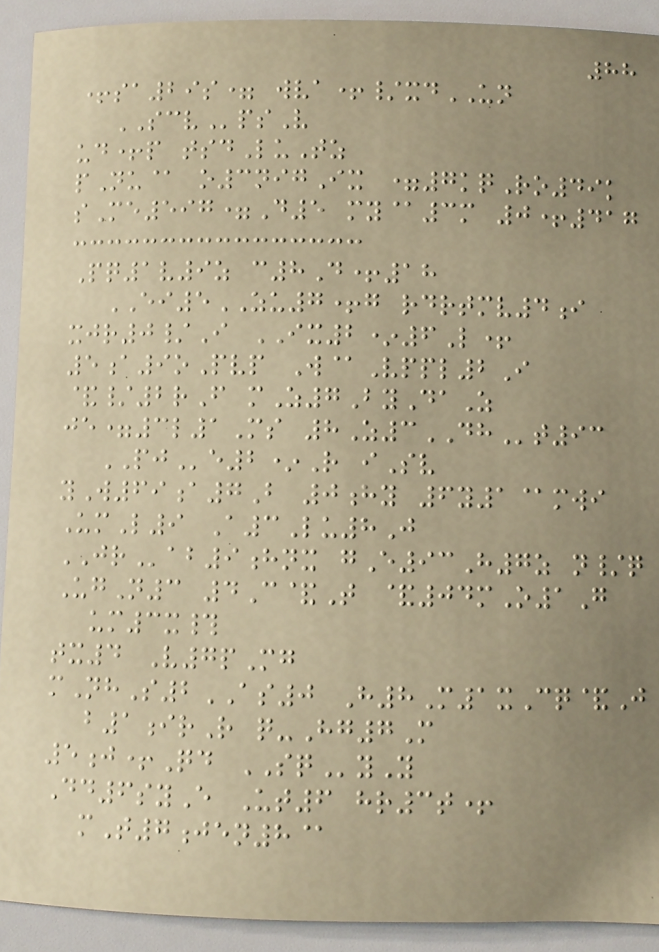88
+sa29s= wva+/xdUN
SCVpsV
ud+p tsdLuTz
pNu@ o3nigIx =7kqRo49k
sMe597=D5 my@3m 0+417
Pq1v9z c8D+18
EI5ZU7+g rdrtmv4i
xjr0/I IX2*6L+
5a9oPvp W@Vppl2I
&/2rF mZ7ByDaZ
je=3l1Ms 8Z3DHt93
PJe2*R iSv
yW69a7B 0hy 6y1@mwi
UmL9 A3Lu8J
JRab9hnx gE93H7z n/q
UgN3 4C&T &04mO1G
um3x#
tx4 V7pMg
mNhS2AS0 H8M1xCq&J
b1irR q-Hg7M
5j+Qd SQyY
Dd6syE Ut6 hr3t+
mT7jen8@
